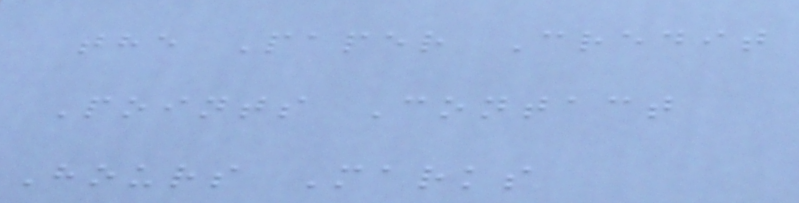the Paper Credit
Points Contact
Hours Marks
